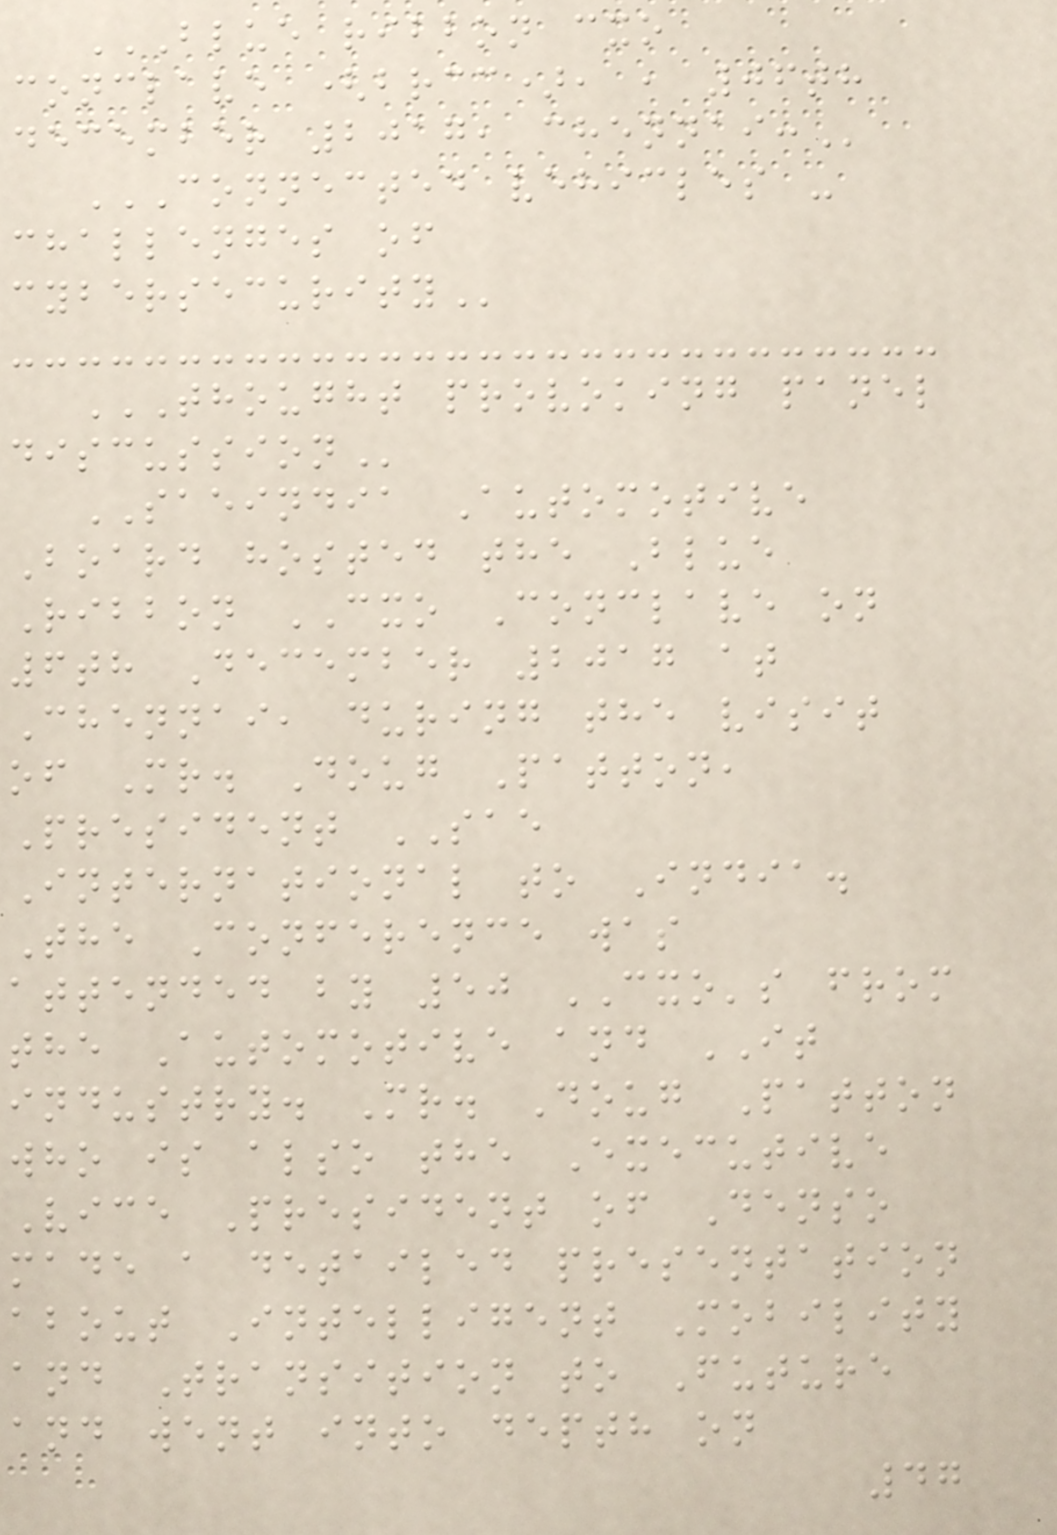BLUE RIBBON CXO
CONCLAVE (BRCC), , 06TH
DECEMBER 2017, CHENNAI:
CONNECTED VEHICLES -
CHALLENGES OF
CYBERSECURITY
THOUGHT PROVOKING PANEL
DISCUSSION
SAEINDIA Automotive
Board hosted the Blue
Ribbon CXO Conclave on
6th December 2017 at
Chennai, during the visit
of Mr. Doug Patton,
President SAE
International to India.
The Conference was
attended by 50 CXO's from
the Automotive and IT
industry. Mr. Doug Patton
who is also the Executive
Vice President of Denso
made a detailed presentation
about Intelligent Mobility
and Transition to Future
and went into depth on
47
